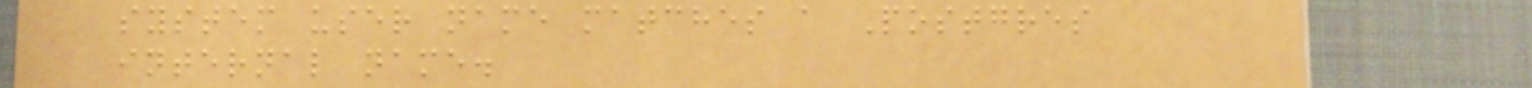system user name matches a Postgres
internal name.
